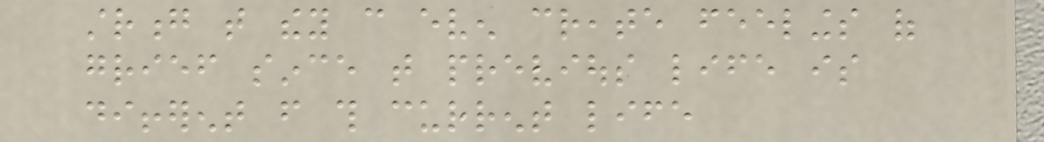strong that they can even create feelings of
grief since that previous life is
different from this current life
